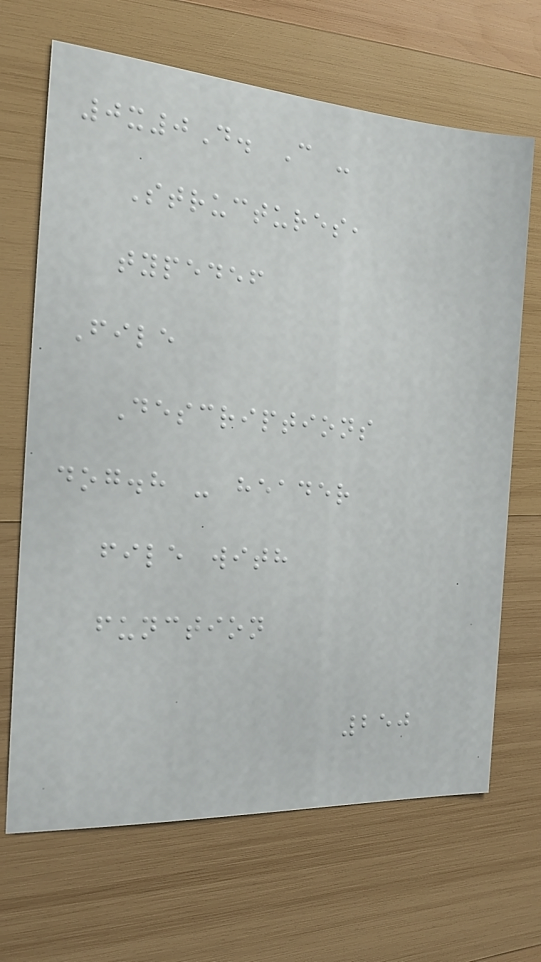0x0D. C -
Structures,
typedef
File
Descriptions
dog.h - header
file with
function
250
